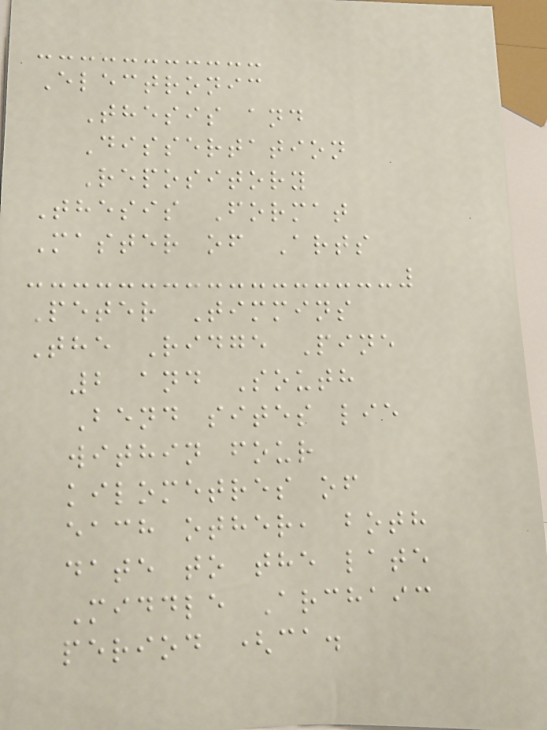Electronic
Thesis and
Dissertation
Repository
Thesis Format
Master of Arts
Peter Timmins
The Ridge Pine
2 and South
Bend sites lie
within four
kilometres of
each other, both
date to the late
Middle Archaic
period (ca.
